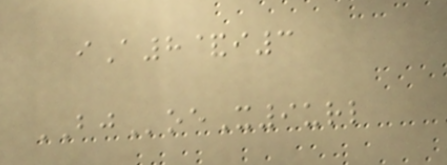iA8&i3
BJoeX9url
